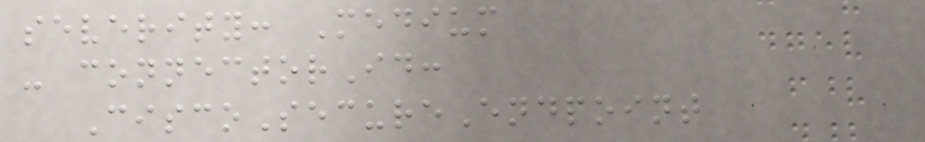severity: Medium
- connectorId:
CiscoSecureEndpoint
